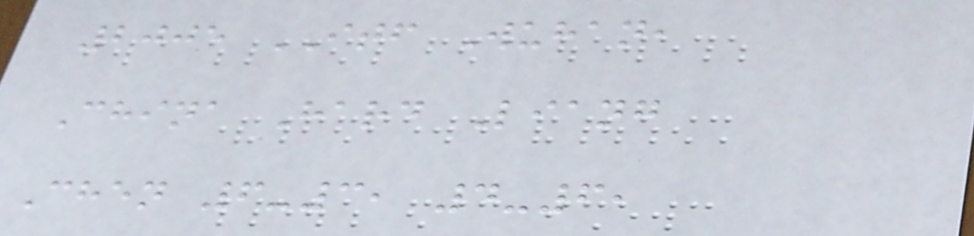2005 ITF Wuhan,
China Hard Liang
Chen 6-3, 4-6,
